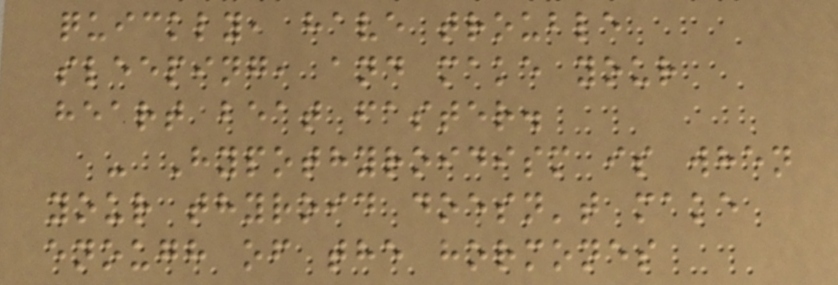quickly, have trouble
sleeping, and make your
heart beat faster.
- Hypothyroidism is when
your thyroid doesn't make
enough of the hormones
